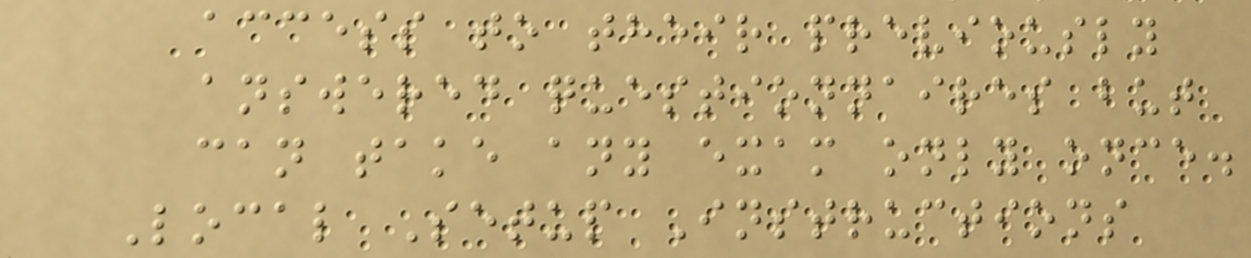access to their previously
answered questionnaires but
can take any exam only once.
Local Setup Instructions
